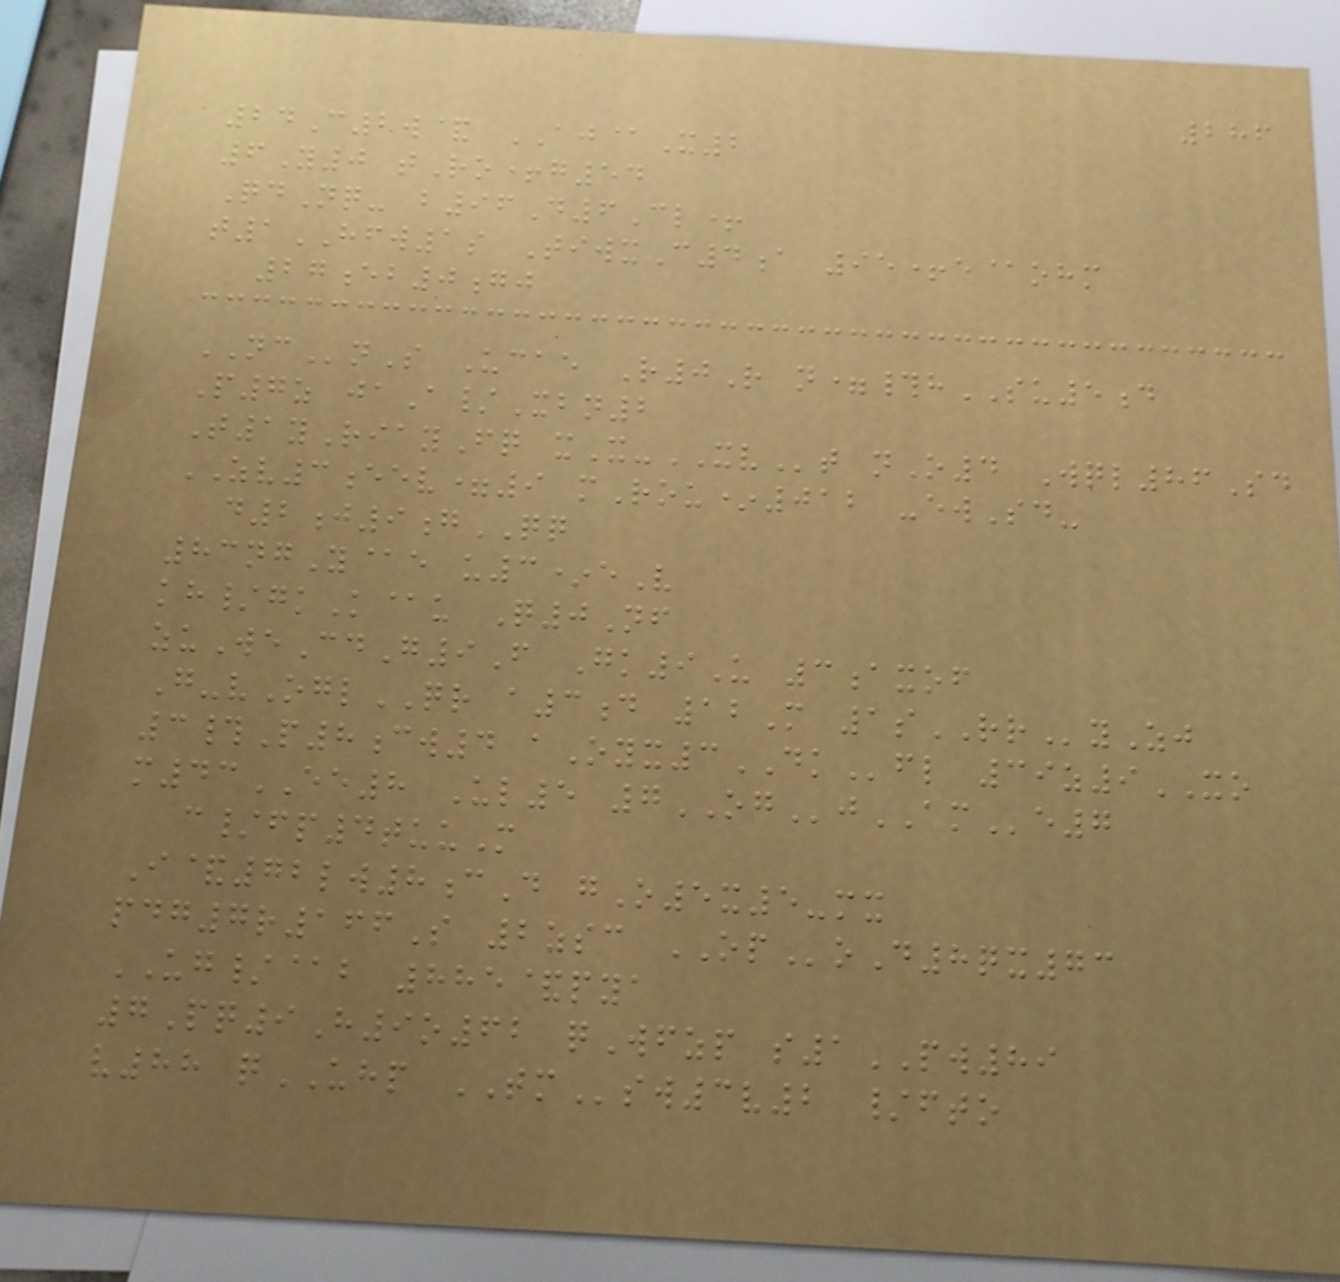286
24C2w& AJ@X2
6Y0 tRo+g54
QdNq- b96D6Cl+
t1HFW1s TiwxC4a 95+e@ohm
27eb0gj
NCnS Ucae R0R n=#hSU5d
P7z jaA/Xbn2
T1yRiayFq xX-XVt nO4 Wql86Sd
ZV3eev=9 mRou*012 -ewSd-
d2j9gQQ
83ngY@e u3*eV
kh/gkK@u Q0Nf
zuWeCdG9F Gk9U 3axof
G-vOglQR a3d 12M 1sRRyZj
3#P8cw4 aOyx3DKfl 39z9XO
m43EE8 Ul5 7OGjAMe7
c/fp4tuuM
I&72lw8cD gO5x5-mx
pdg7r166S 2zsc OPoD8qx73
UG/@b 885&pya
7Pq9H9o62 qWfzp s1PW89
v88 qUHP TMsw3v2 /fto
